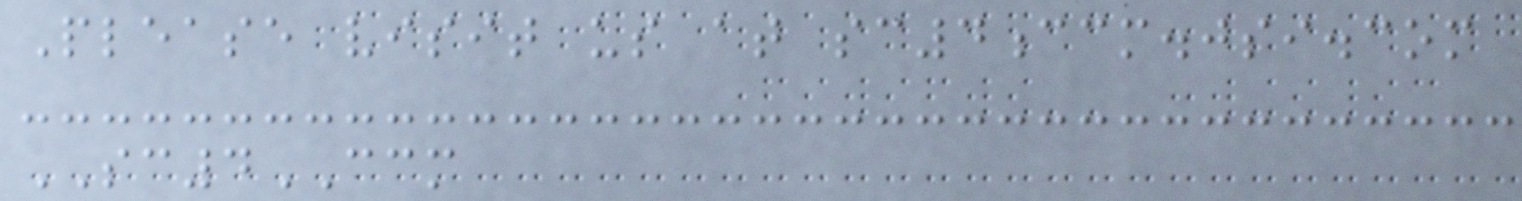Please visit us at sc4ccm.jsi.com
SC4CCM
